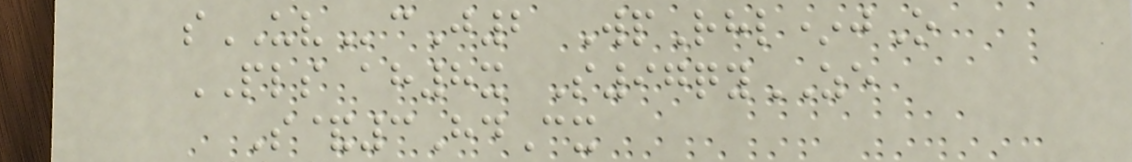sUVcJ2 WpRhl*jO
PLS ah8x S97qyZE
S&3HdCx
